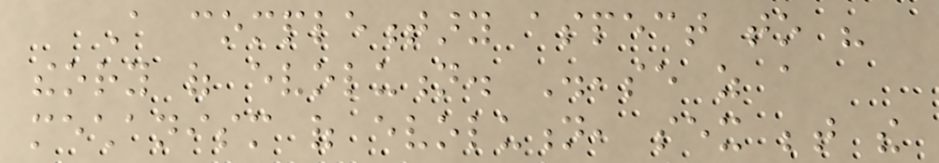A complementary aspect to his
theory of evolution. Disease as a
mechanism of evolution, sex between the
